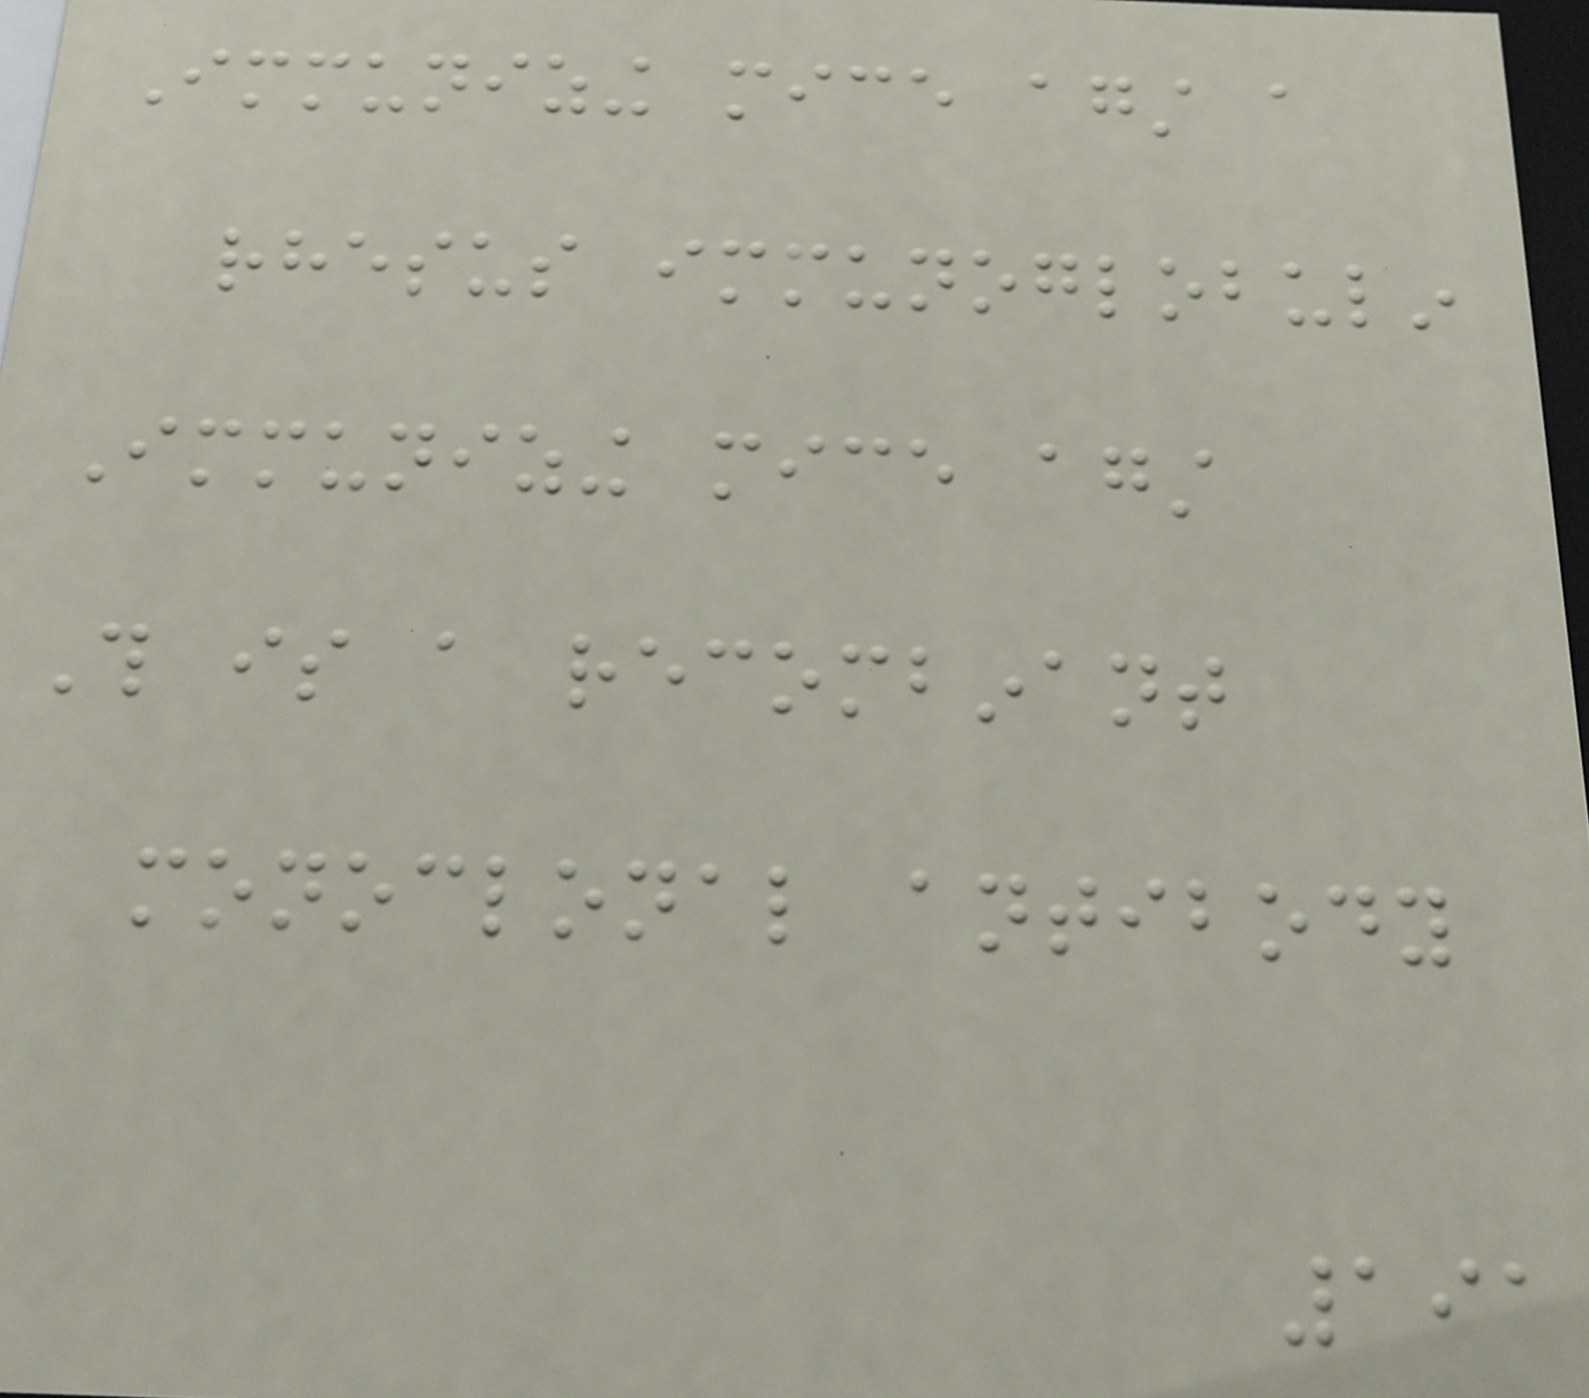Immunizing mice against a
rhesus immunoglobulin
Immunizing mice against
This is a recombinant
monoclonal antibody
191
